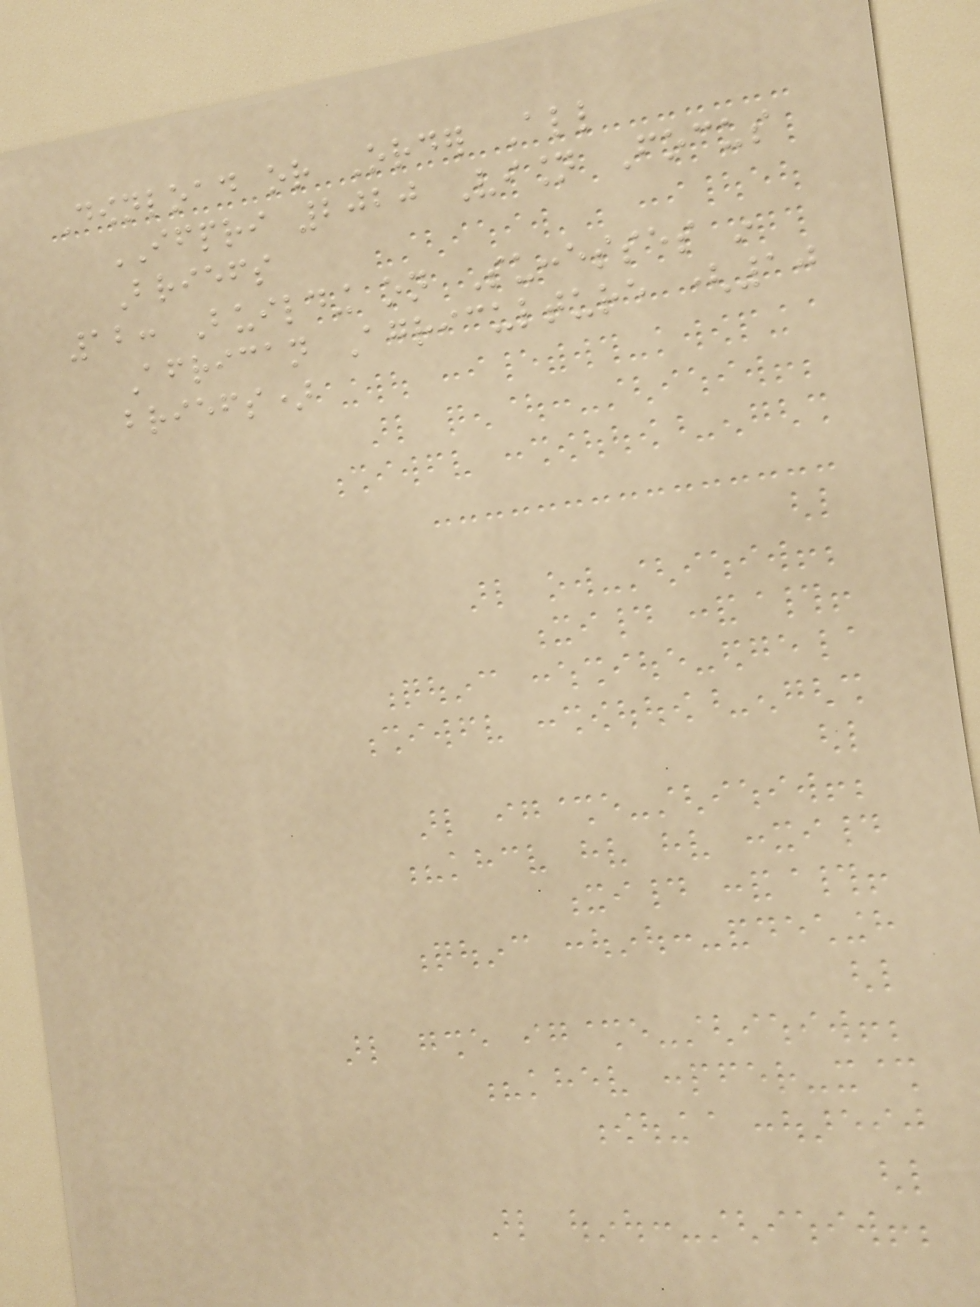Download or Order All
IFPRI 2020 Vision Focus
Briefs
12: Building on Successes in
African Agriculture (10
briefs)
